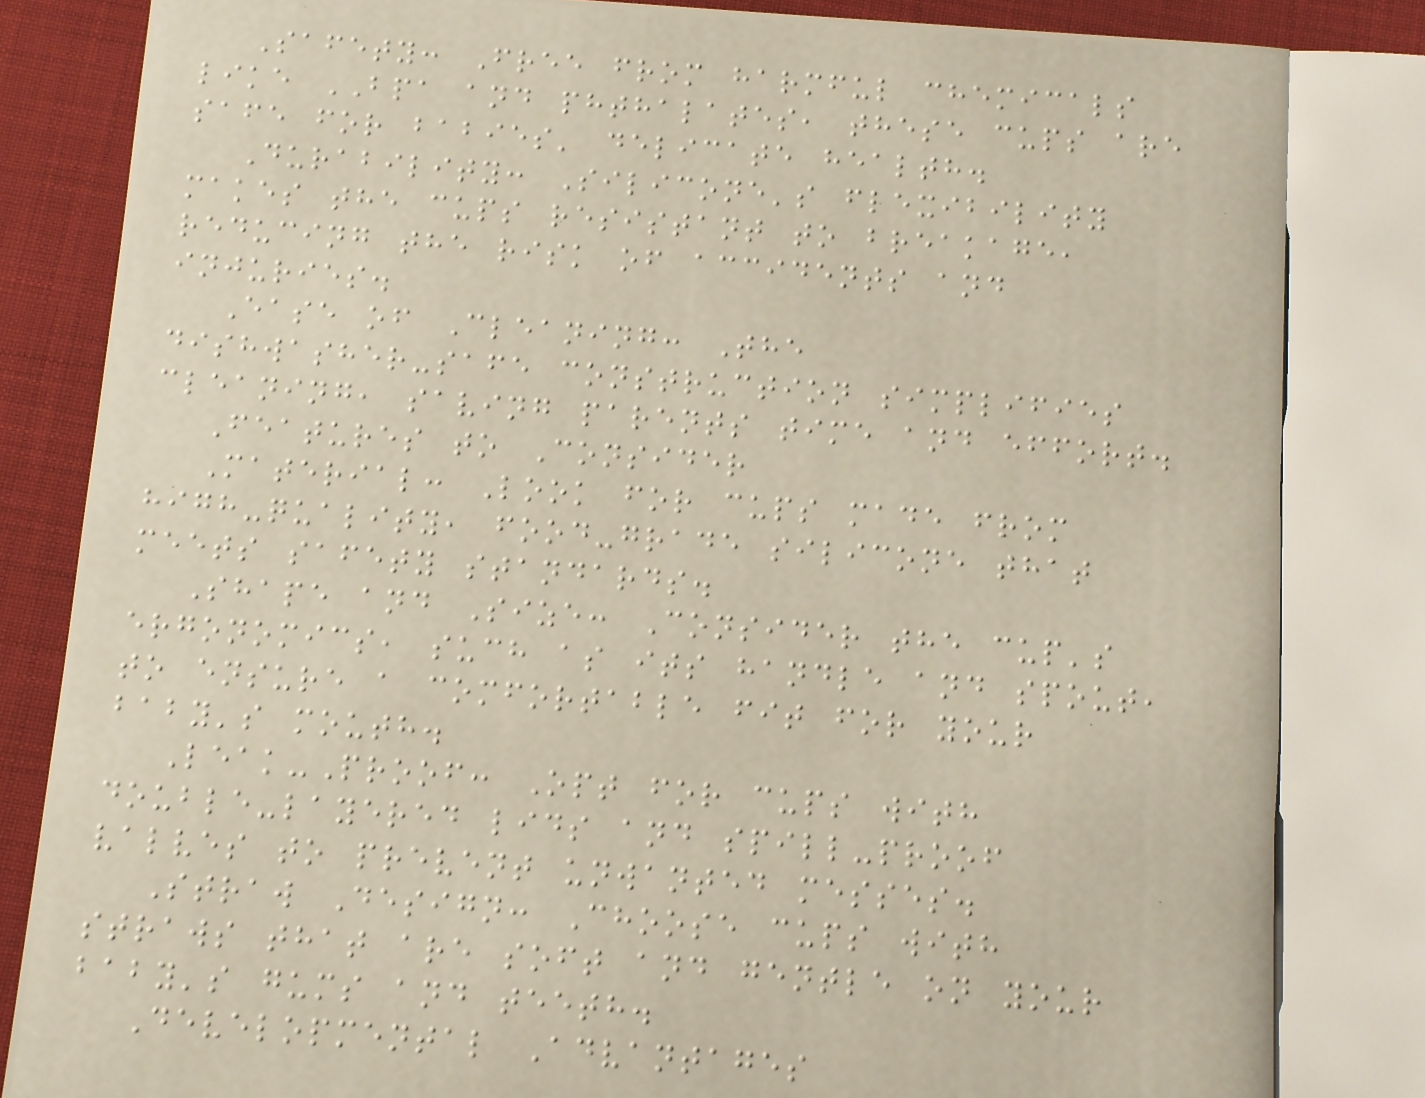Safety: Free from harmful chemicals
like BPA and phthalates, these cups are
safe for babies' delicate health.
Durability: Silicone's flexibility
makes the cups resistant to breakage,
reducing the risk of accidents and
injuries.
Ease of Cleaning: The
dishwasher-safe construction simplifies
cleaning, saving parents time and effort.
Features to Consider
Material: Look for cups made from
high-quality, food-grade silicone that
meets safety standards.
Shape and Size: Consider the cup's
ergonomics, such as its handle and spout,
to ensure a comfortable fit for your
baby's mouth.
Leak-Proof: Opt for cups with
double-layered lids and spill-proof
valves to prevent unwanted messes.
Straw Design: Choose cups with
straws that are soft and gentle on your
baby's gums and teeth.
Developmental Advantages
